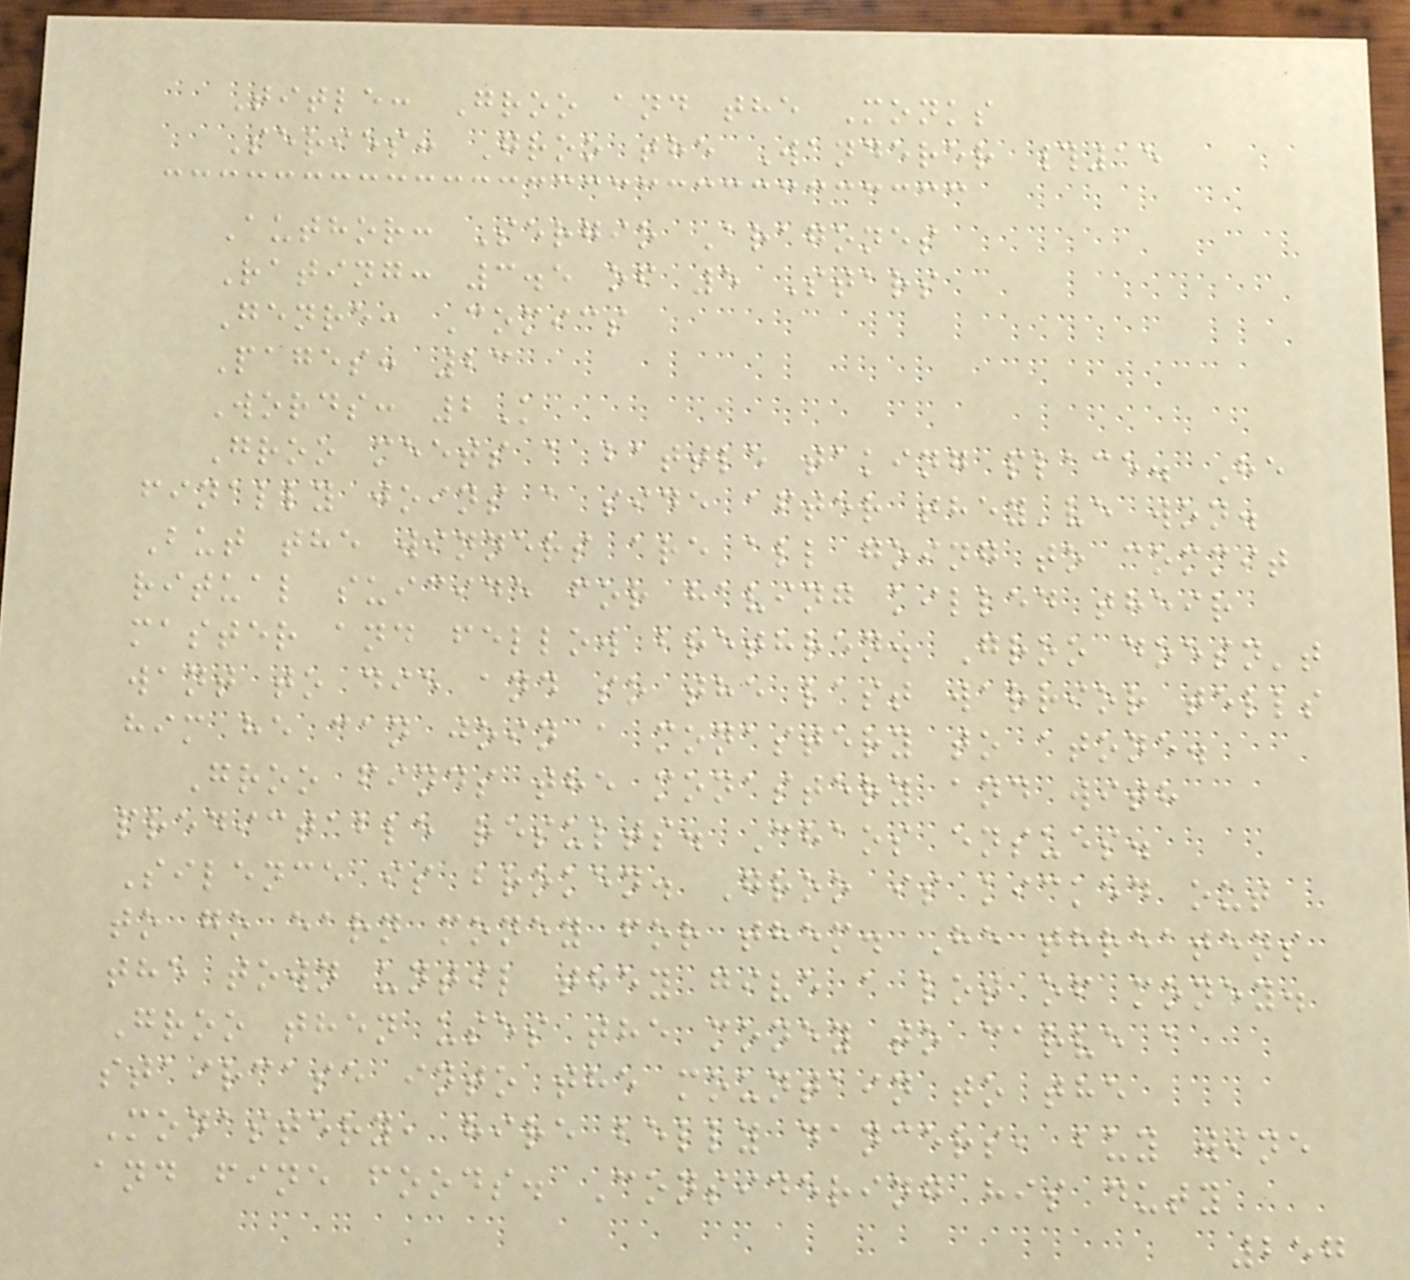Title: Groo and the Monks
Series: Groo the Wanderer #15
Author: Sergio Aragones
Rating: 3.5 of 5 Stars
Genre: Comics
Pages: 23
Words: 2K
Groo meets a battle taking place. He
finally joins a side after they've won.
But the winners are all going to commit
ritual suicide for having killed their
master and fellow brethren. Groo doesn't
want to die and so the last warrior tells
him he can join a monastery to atone.
Groo finds the monastery and with
predictable results. Chaos ensues.
Silence is broken. Groo is kicked out
to go earn money for them. He threatens
the town until they give a lot of money.
Groo then uses the money to carve a
staircase into the mountain to the
Monastery, hire belly dancers, buy wine
and fine foods. Considering his duty
257
